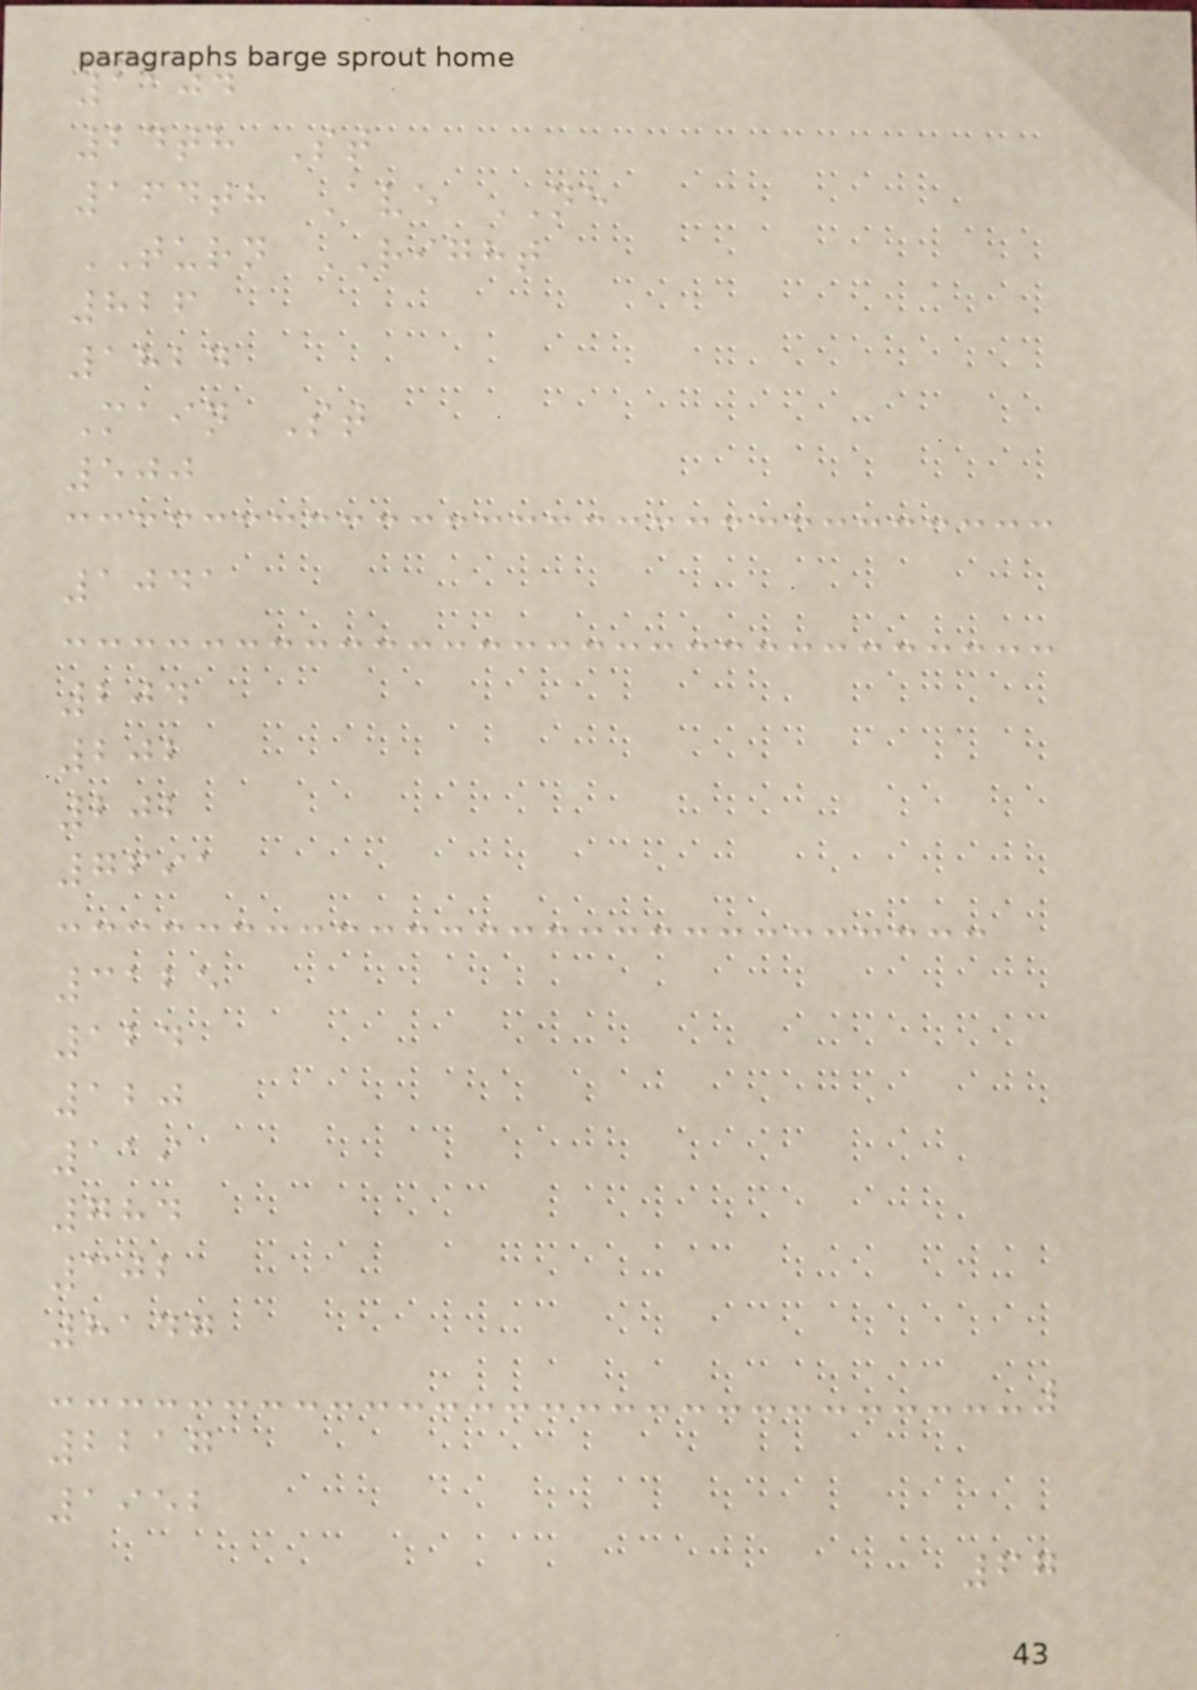1104
24th St
164th Ave NE
TURN RIGHT
826
1824
Main St
500
1041
204
202
202
7691
3125
124
120
119
784
302
8147
2217
1952
67
